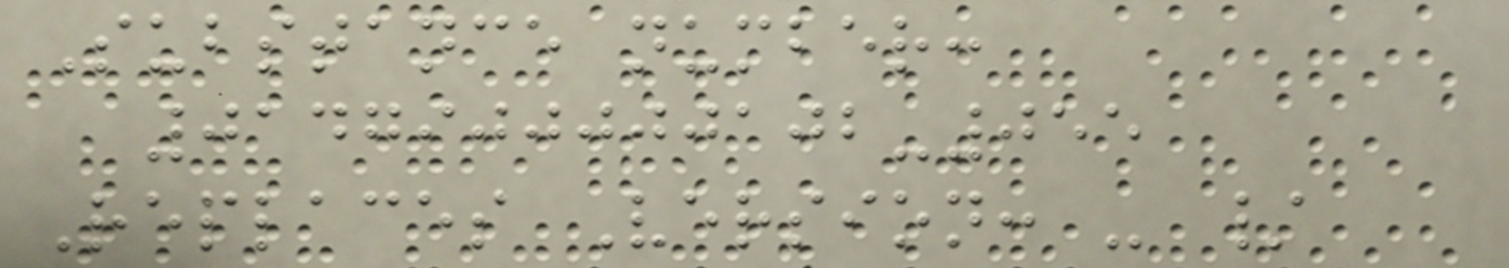Substance number:
0147900000102-055
Replaces Version: - /
